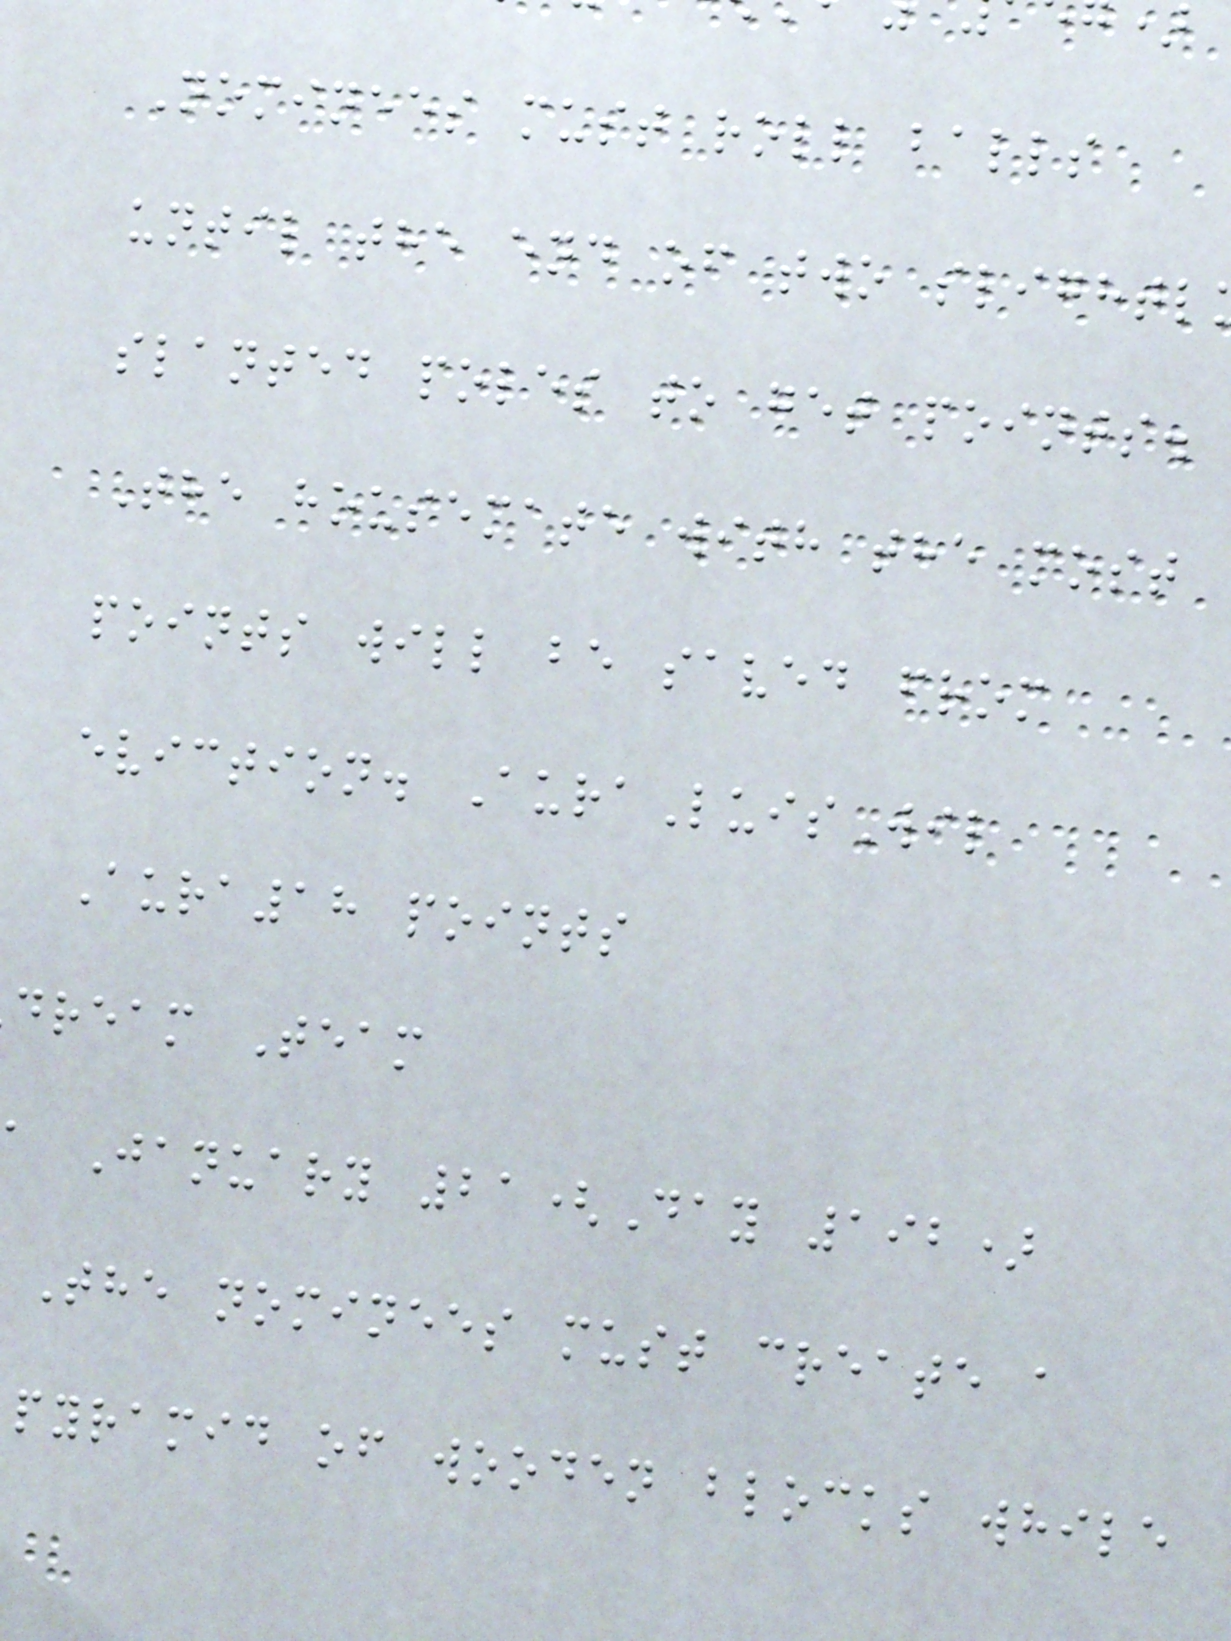Nominees must roll balls
until the end of two slightl
slanted poles to get points.
The housemate with the most
points will be saved from
eviction. AuraLuisWil
Aura18 points
dream Team
a January 21(Day 192)
The nominees must create a
pyramid of wooden blocks while
